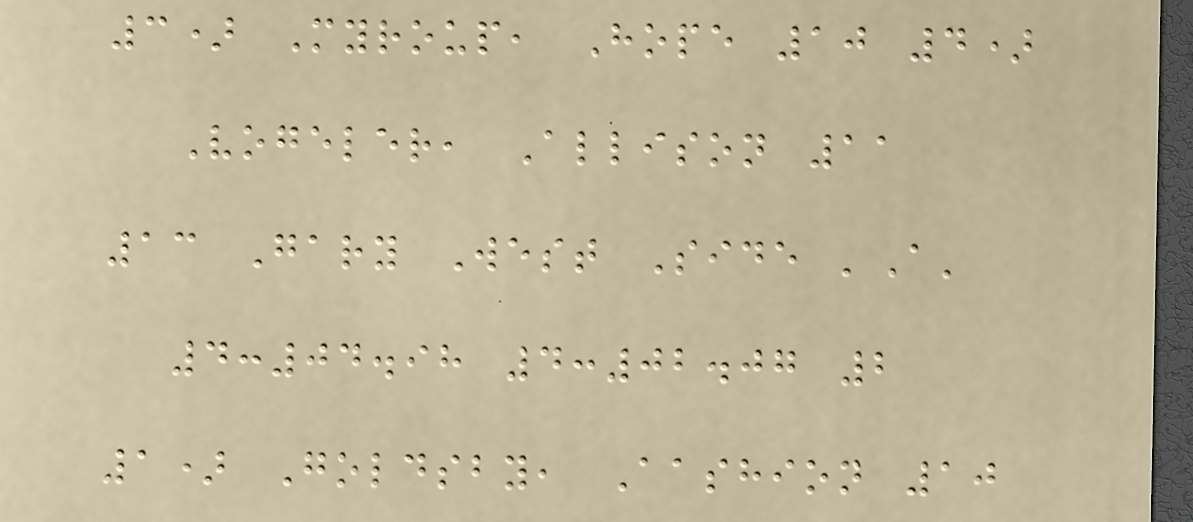3) Myroup, Hope 10 4)
Vogeler, Allison 11
13 Gary West Side 'A'
4:04.98 4:02.07 2
1) Goldsby, Aashion 10
